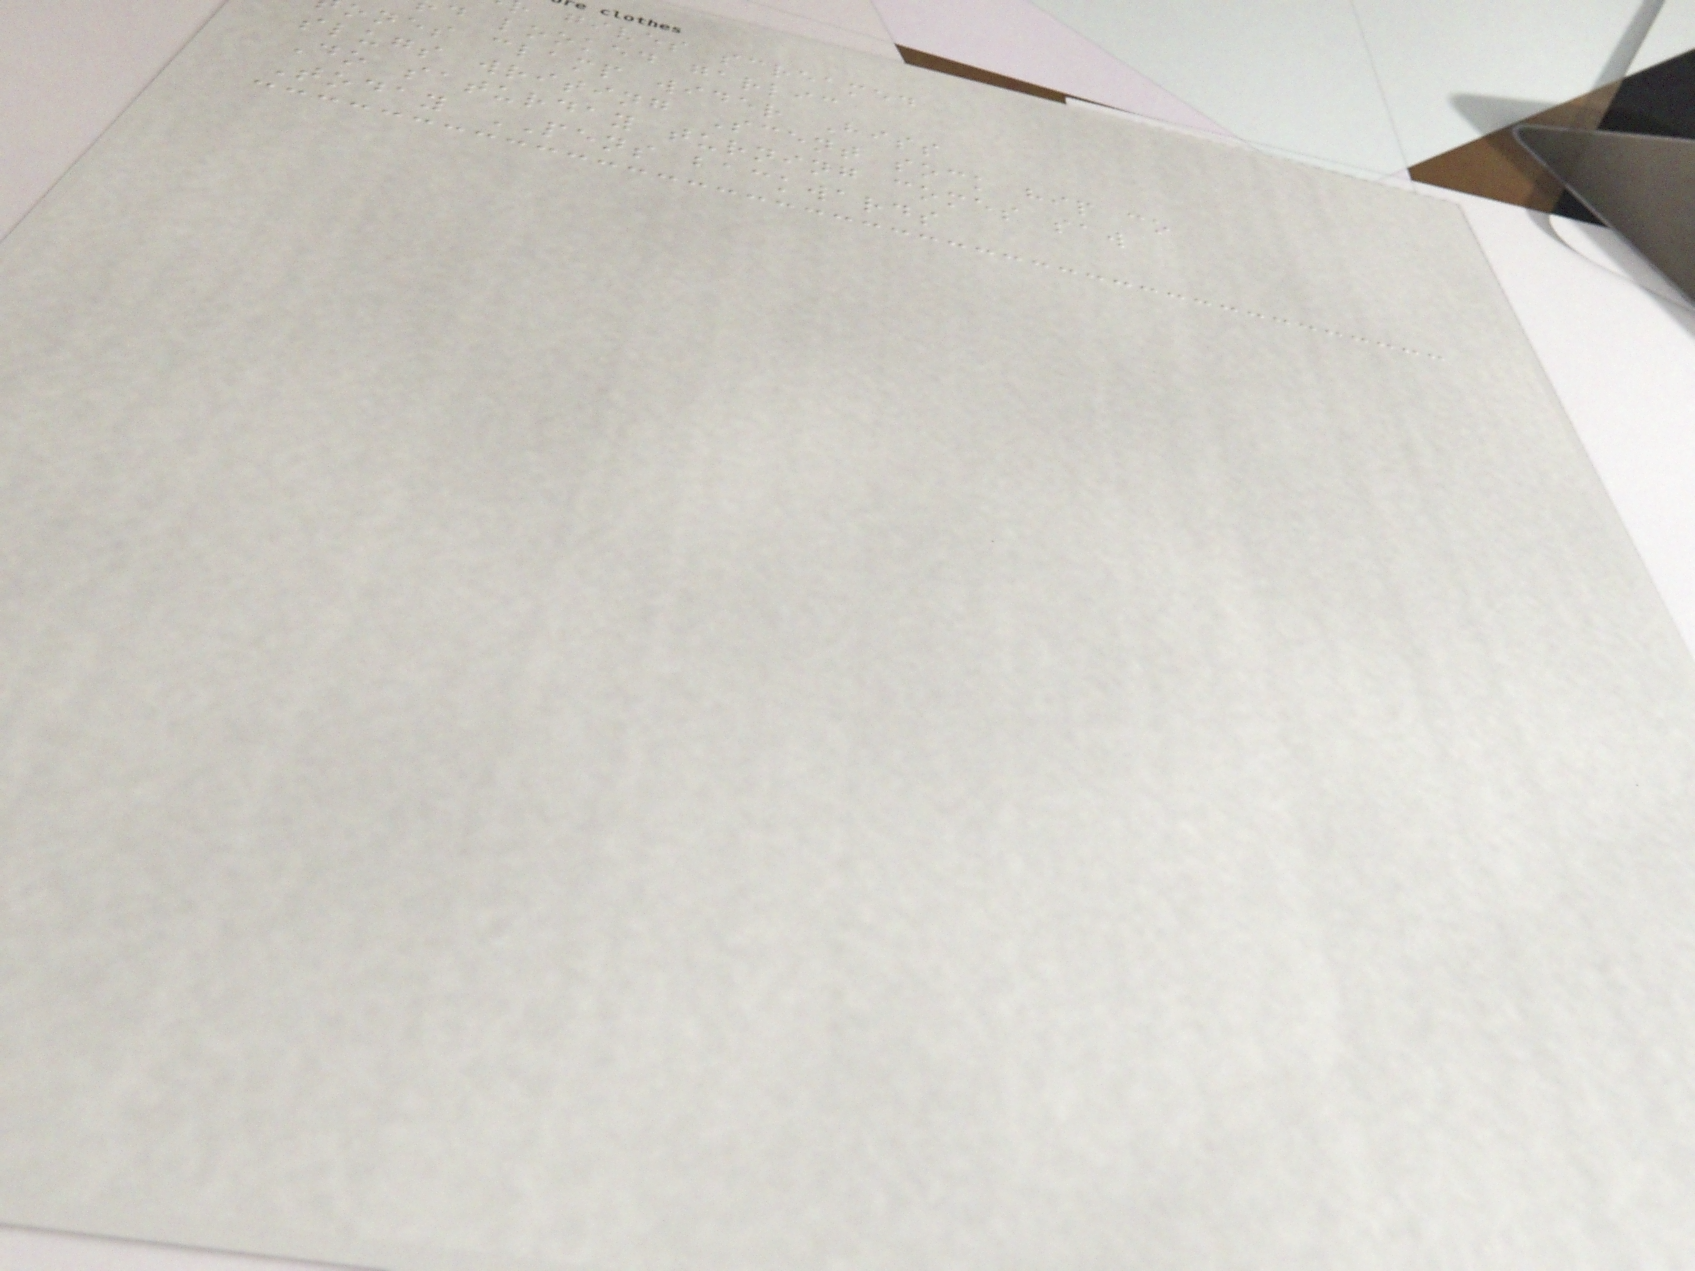gives screamed
d looked garlic
ones clamp wider Hiss
slugs writing Scent sock hip co
Do saturday turning comes saw
Today PENS backwards
